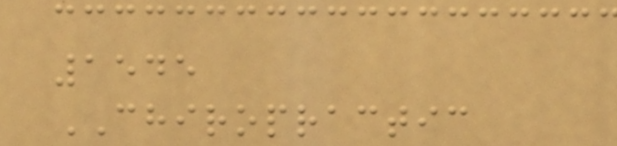1545
CHIROPRACTIC
